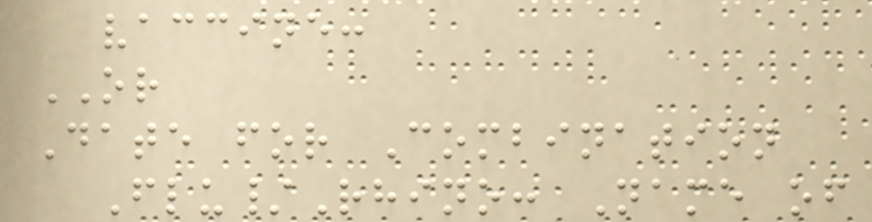vaccine:
OR
Date for Combination
Flu/Rhino: Name of
